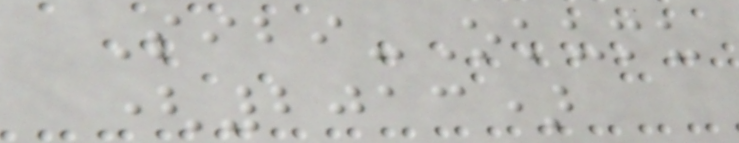Sibi-Okumu
(2013)
